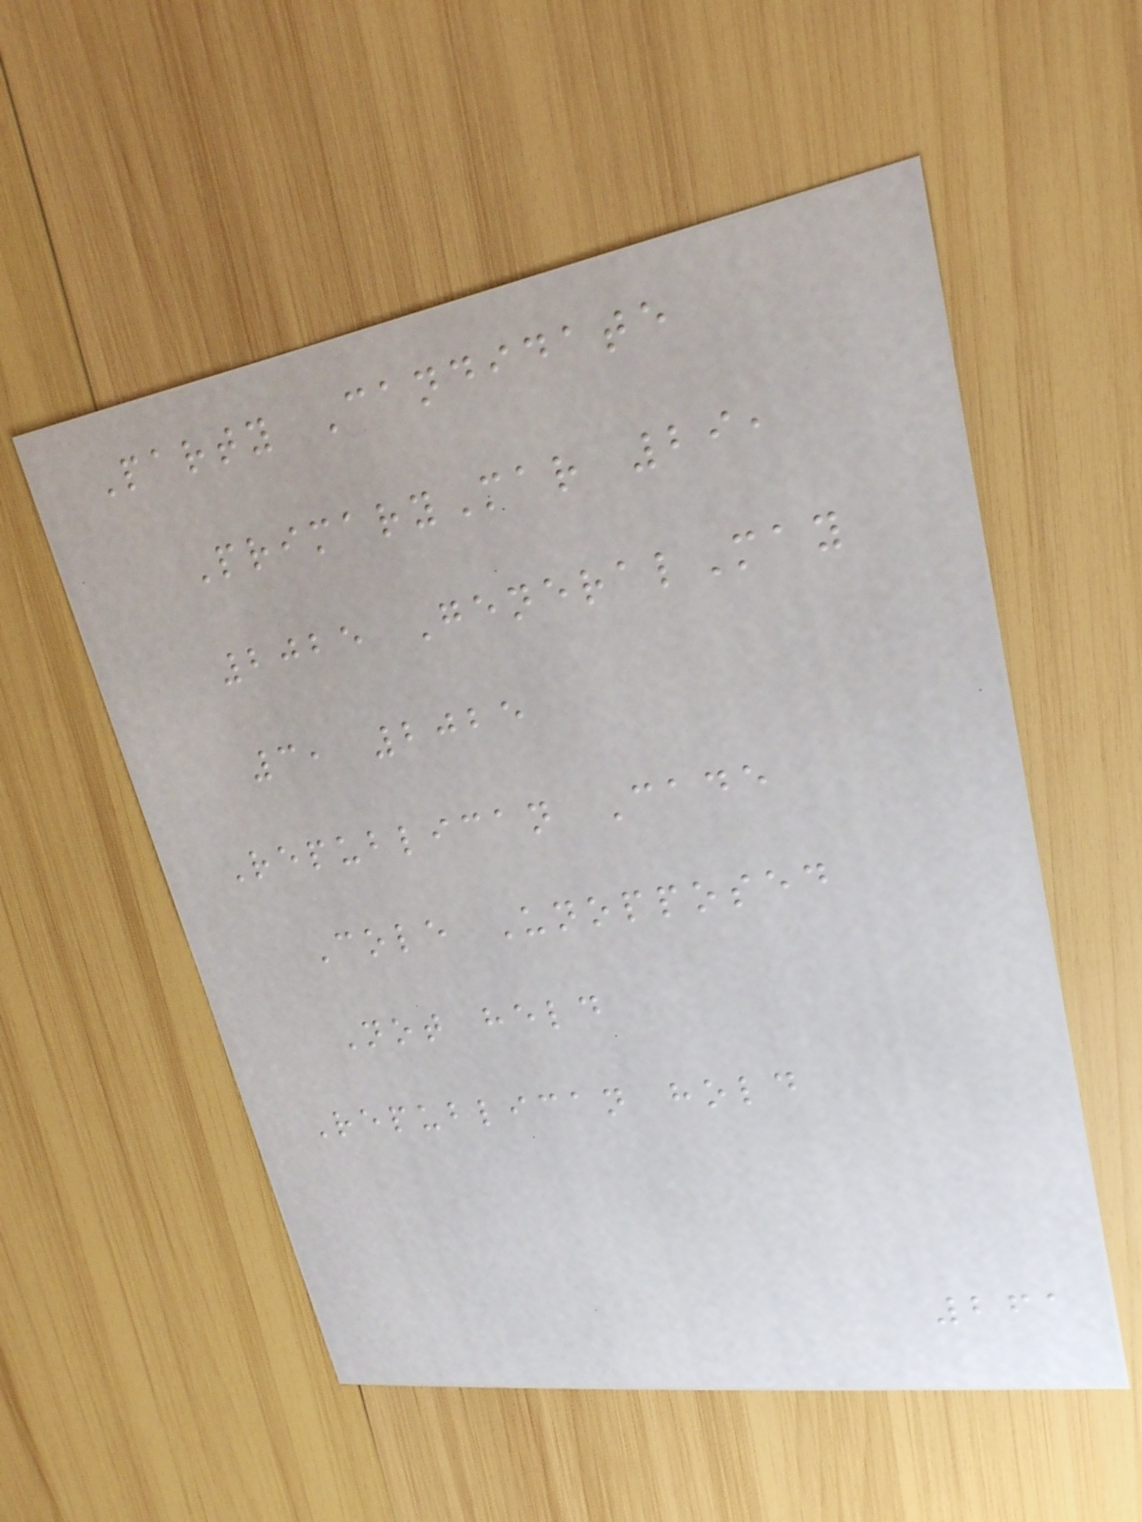Party Candidate
PrimaryMar 29,
2025 GeneralMay
3, 2025
Republican Cade
Cole Unopposed
Not held
Republican hold
261
